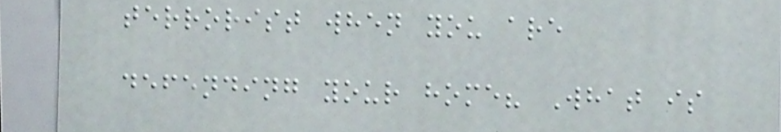terrorist when you are
defending your home? What is
